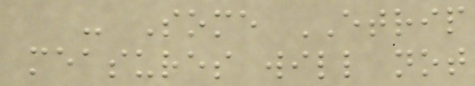- Some ETRIP
measures will not
